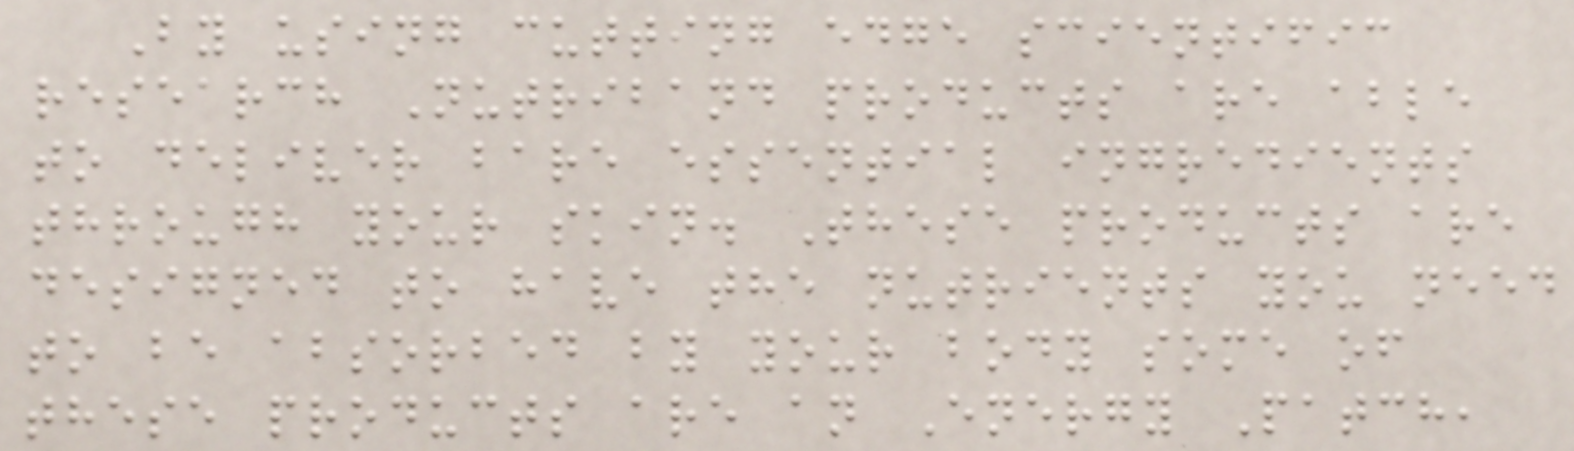By using cutting edge scientific
research Nutriband products are able
to deliver bare essential ingredients
through your skin. These products are
designed to have the nutrients you need
to be absorbed by your body some of
these products are an Energy Patch,
